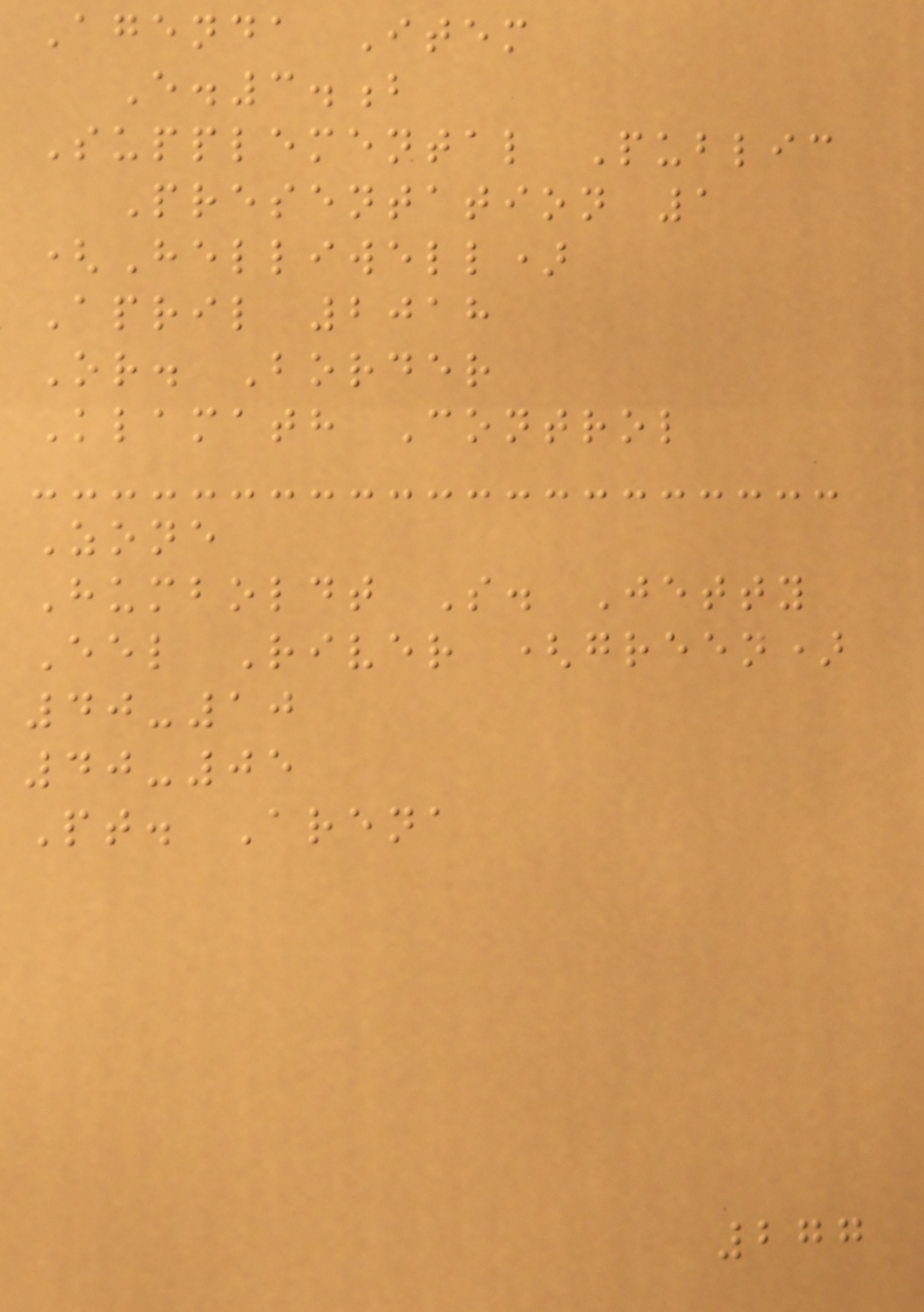Agenda Item
E.3.b
Supplemental Public
Presentation 1
(Helliwell)
April 2018
Or. Border
Klamath Control
Zone
Humboldt S. Jetty
Eel River (green)
40-10
40-05
Pt. Arena
277
